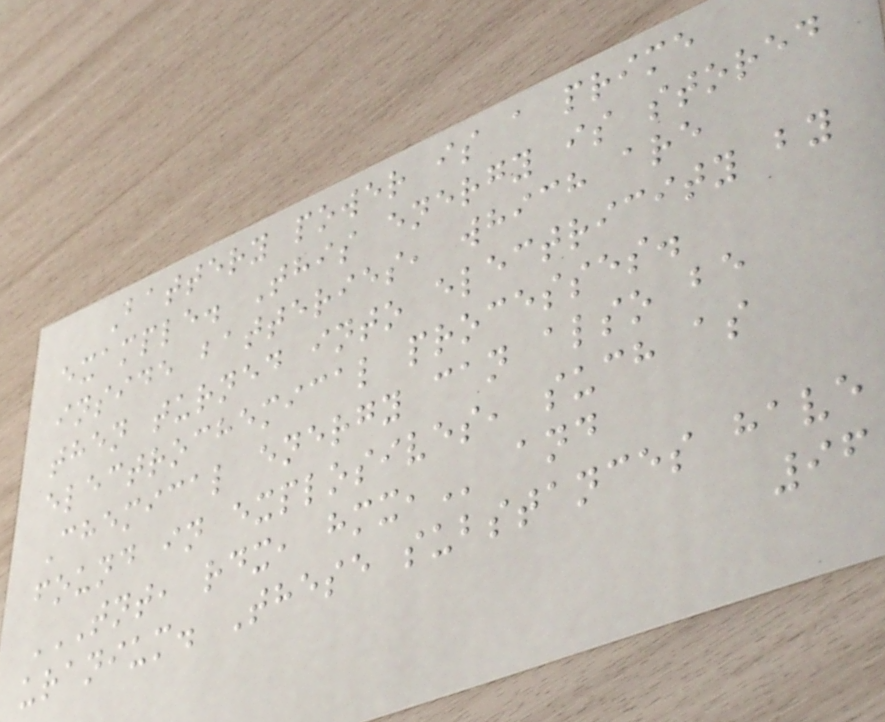Battery power is a prime
example. This energy is stored
inside batteries, which are
then turned into electricity by
electrochemical processes.
Chemical energy can also be
found in explosives, such as
TNT, RDX, HMX, and
uranium. These substances have
96
